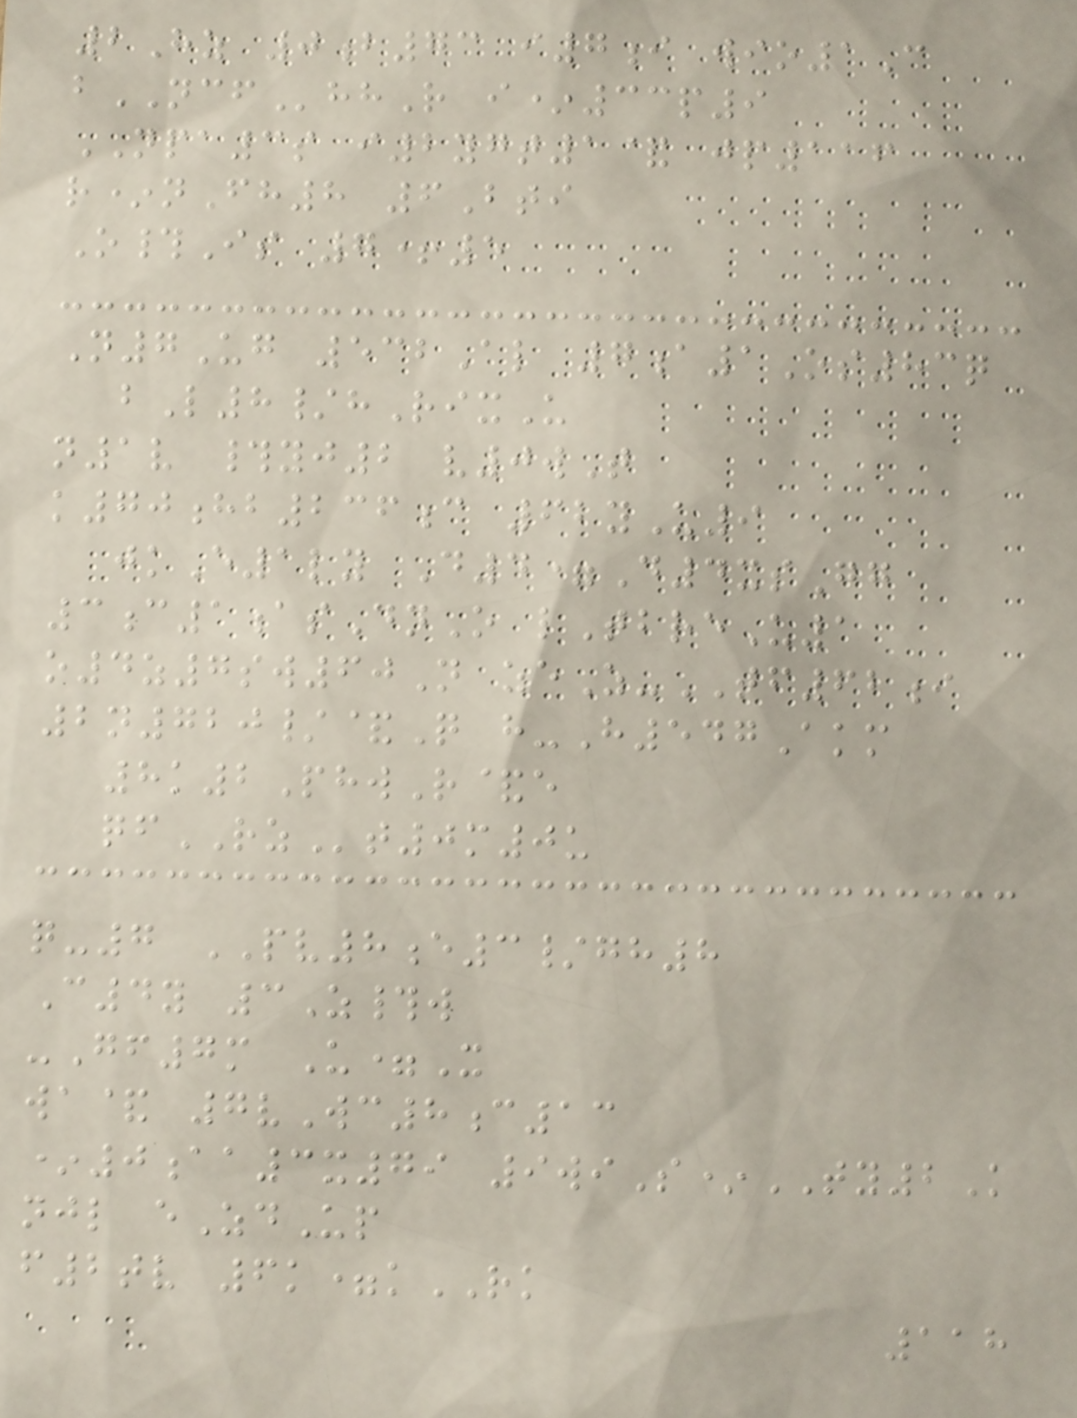2Hz 0b73 i7i wio1C
bNCFhhR i*33p9
NPA3s i2ygt1& jp116
r*nFh8 6Bti
O#Is 7+5
N7Ug 532Al 7a1Os83q
bL8/hRixU
n1v #yj2 v0wT
k70hb236c 62yU9
jkE1ly D4=D4xsGg
3c1asDnO lTbreU1
o4z7sw60N zeZ-TF62i
2n720/&Q h-H547Akm
8k2PhwR&e
qfRZt0m0u
q-7 PV8e3/gh8
C4y 3Z#w
-Gf7m U=X
wa& 7vWc8c13
*0aa3x79 9wiS*TY2K
njl eZdUp
f2tv 6k=kRK
118
